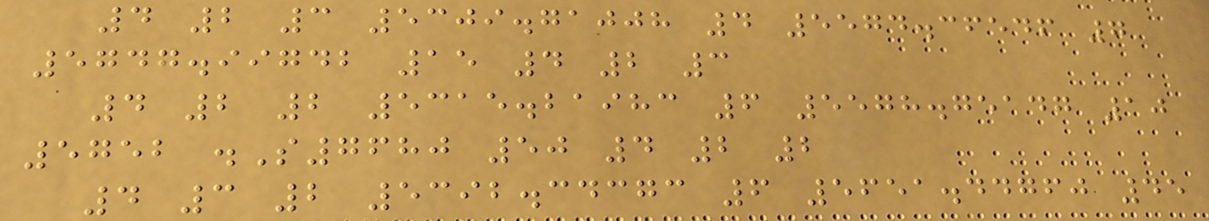4 2 3 5309.71008 4 5574.36546 7
5747.99742 15 4 2 3
4 2 2 5315.21983 6 5578.75147 10
5752 .S7680 50 4 2 2
4 3 2 5392.34373 6 5651.44760 45
